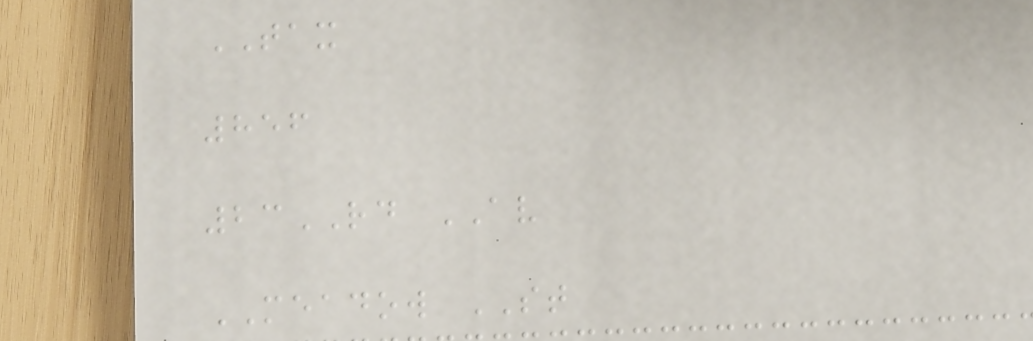TAX
856
23RD AV
MEADOW ST
